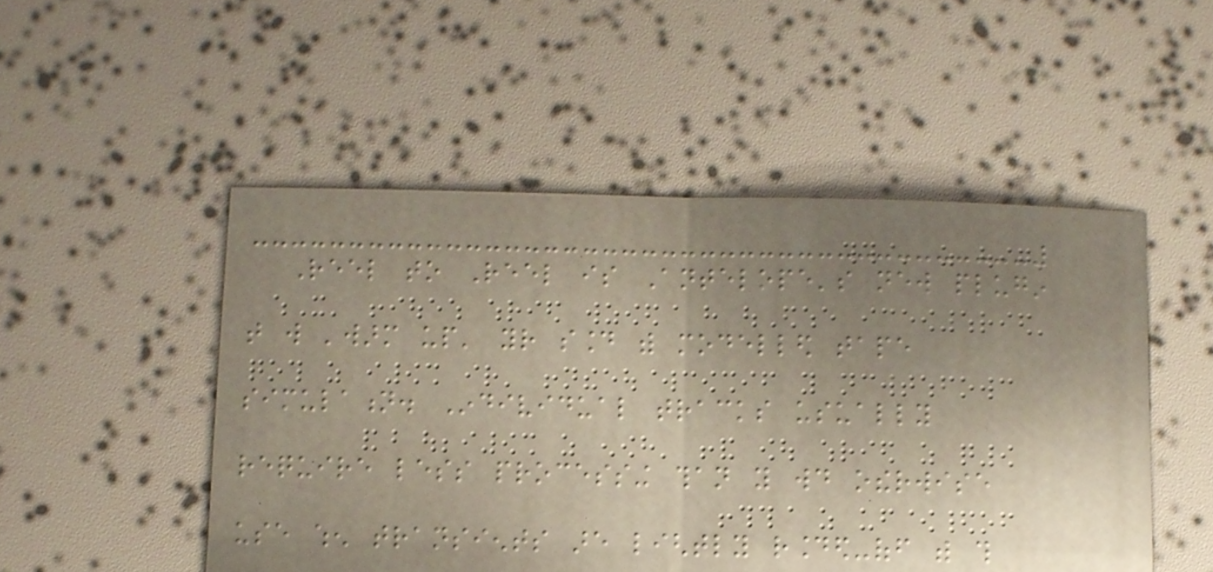Reel to Reel is Antelope's new plugin
that will 'warm up' your sound with modelled tape
simulation. Individual tracks usually
require less processing than you would otherwise
use when transients are lightly rounded-off with this
